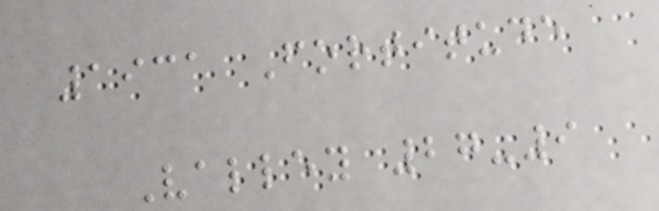1931 Fortitude
Valley 27-9
